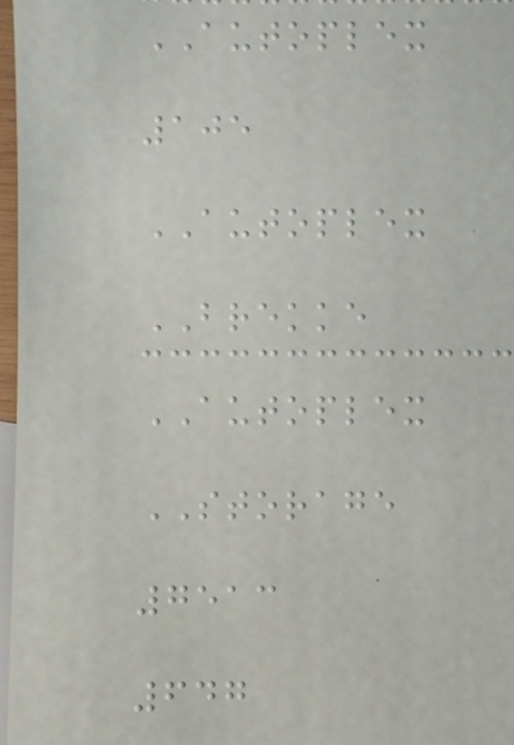AUTOPLEX
105
AUTOPLEX
BREKKE
AUTOPLEX
STORAGE
7513
647
